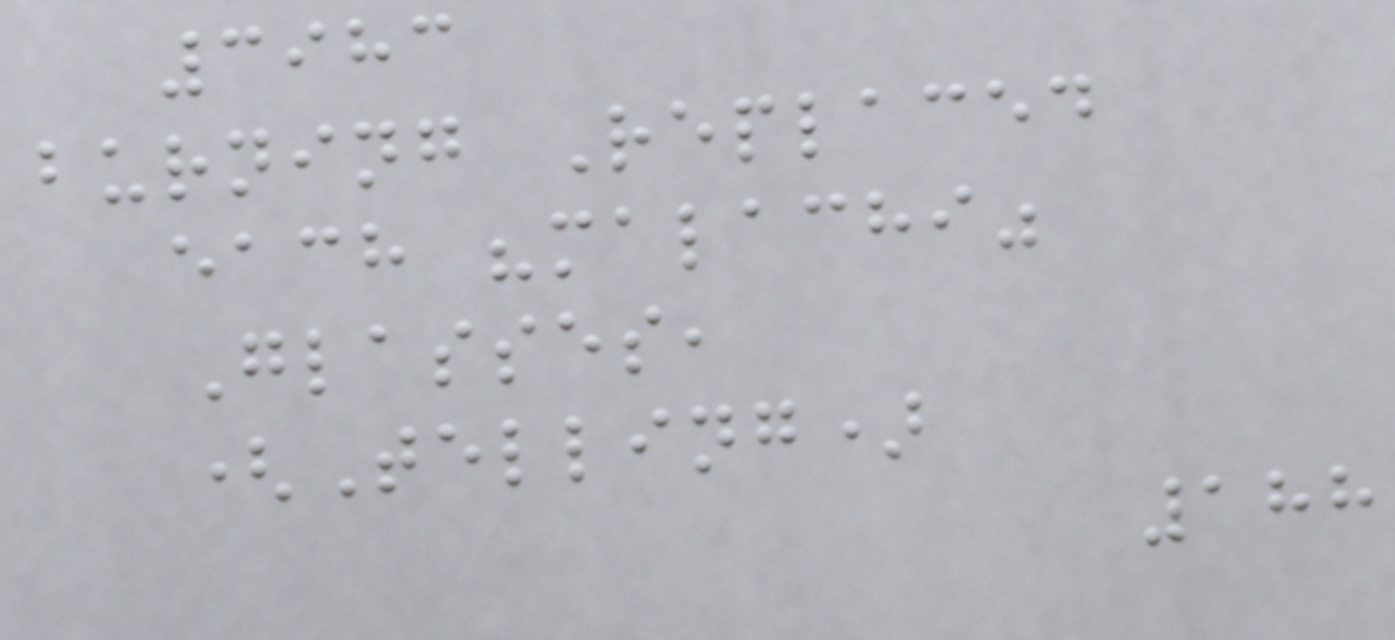3983
burning Replaced
each "malachi"
Glasses,
(Telling)
188
